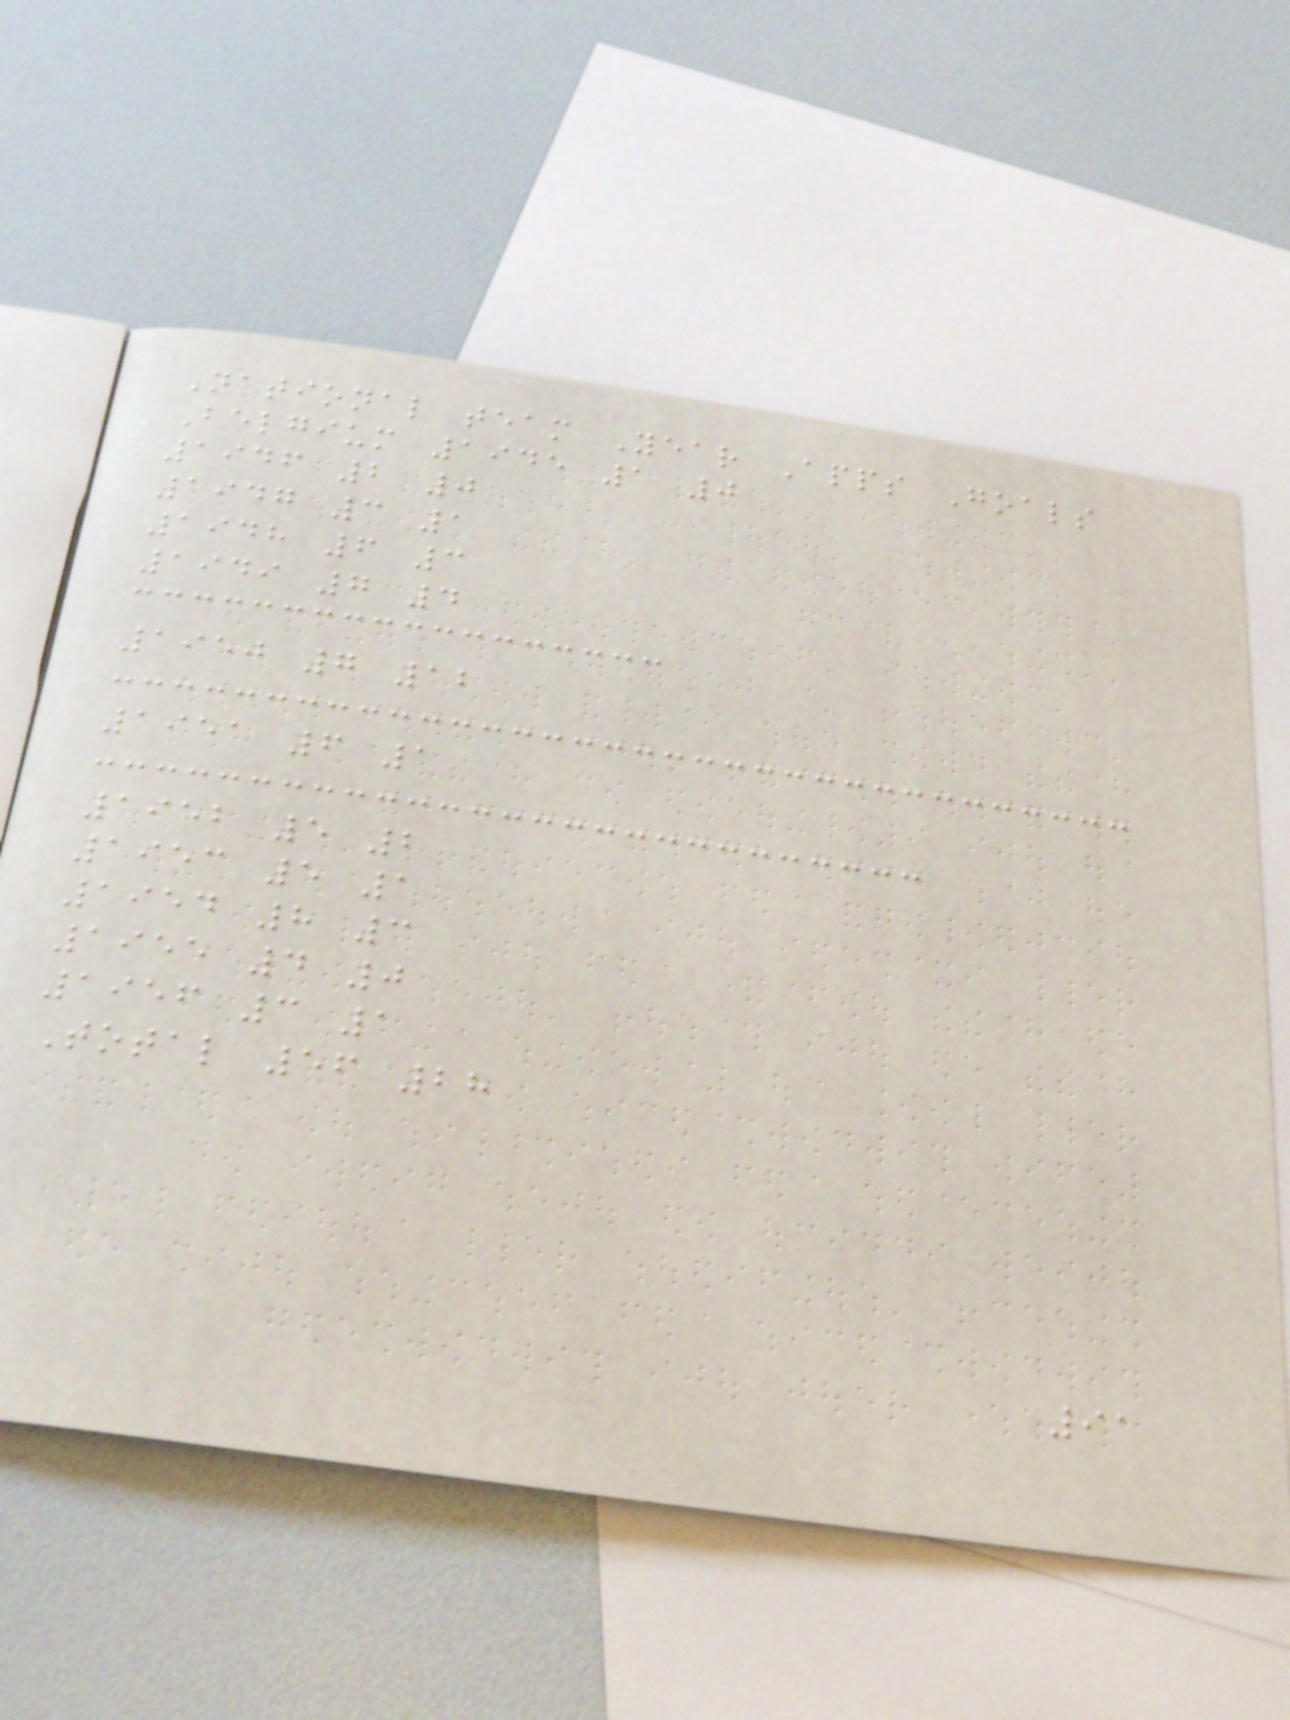National team Year Apps Goals
Belgium 1945 1 0
1946 2 0
1947 3 1
1948 6 3
1949 7 4
1950 7 12
1951 6 1
1952 5 2
1953 5 1
1954 8 3
1955 4 0
1956 3 1
Total 56 28
91
